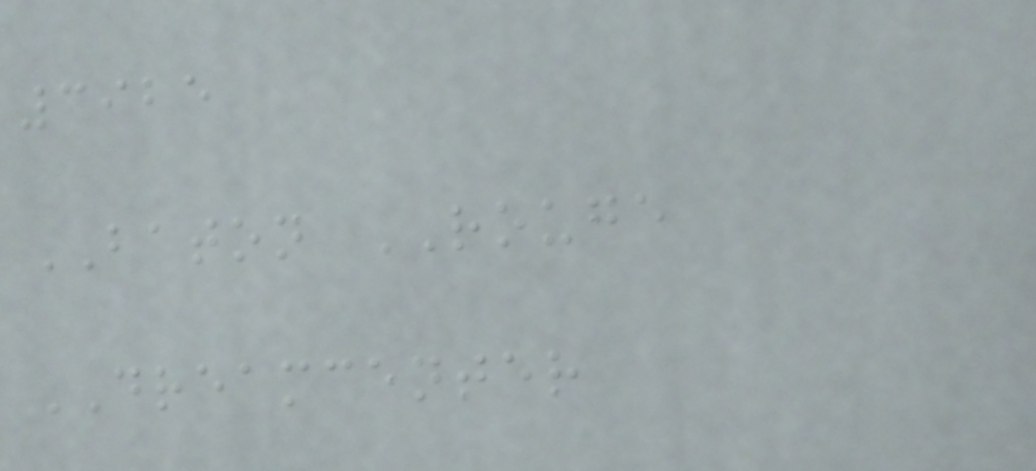3925
BATON ROUGE
DREAMCENTER
